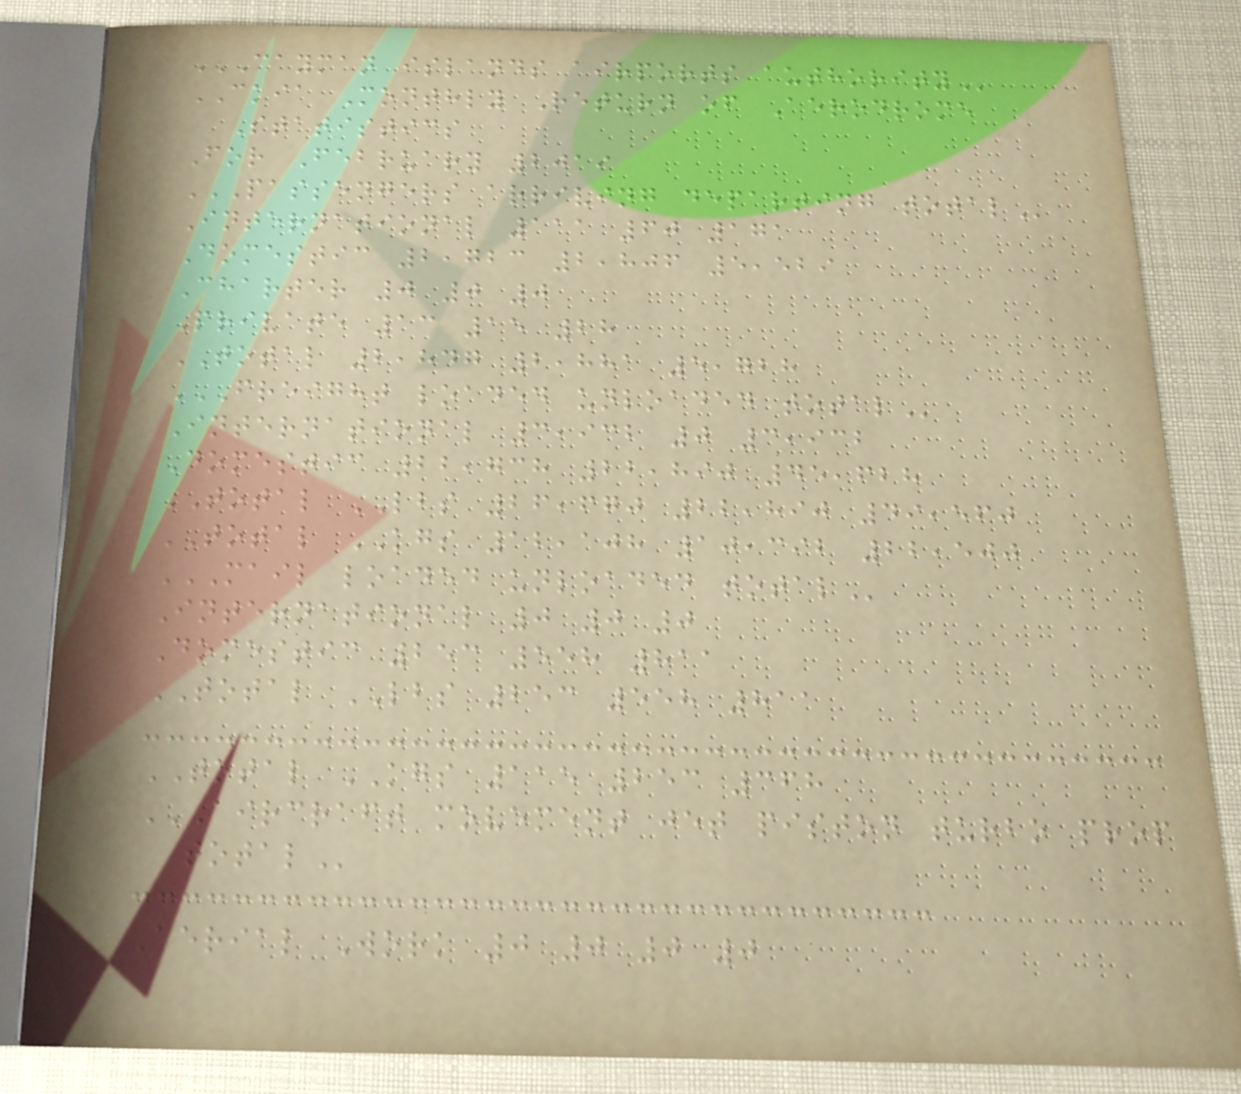CAYMAN ISLANDS AIRPORTS AUTHORITY
CKIA Monthly Return of Aerodrome
Statistics
For February 2019
PASSENGERS ARRIVING DEPARTING TOTAL
International 111 60 171
Domestic 2,723 2,806 5,529
Charter 0 0 0
Private 13 15 28
TOTAL 2,847 2,881 5,728
FREIGHT LOADED UNLOADED TOTAL
International 3,932 0 3,932
Domestic 22,738 22,890 45,628
TOTAL LBS 26,670 22,890 49,560
TOTAL KGS 12,108 10,392 22,500
MAIL LOADED UNLOADED TOTAL
International 0 0 0
Domestic 253 558 811
TOTAL LBS 253 558 811
TOTAL KGS 115 253 368
AIRCRAFT MOVEMENT JET PISTON TURBO PROP
TOTAL
Aerial Work 0 0 0 0
